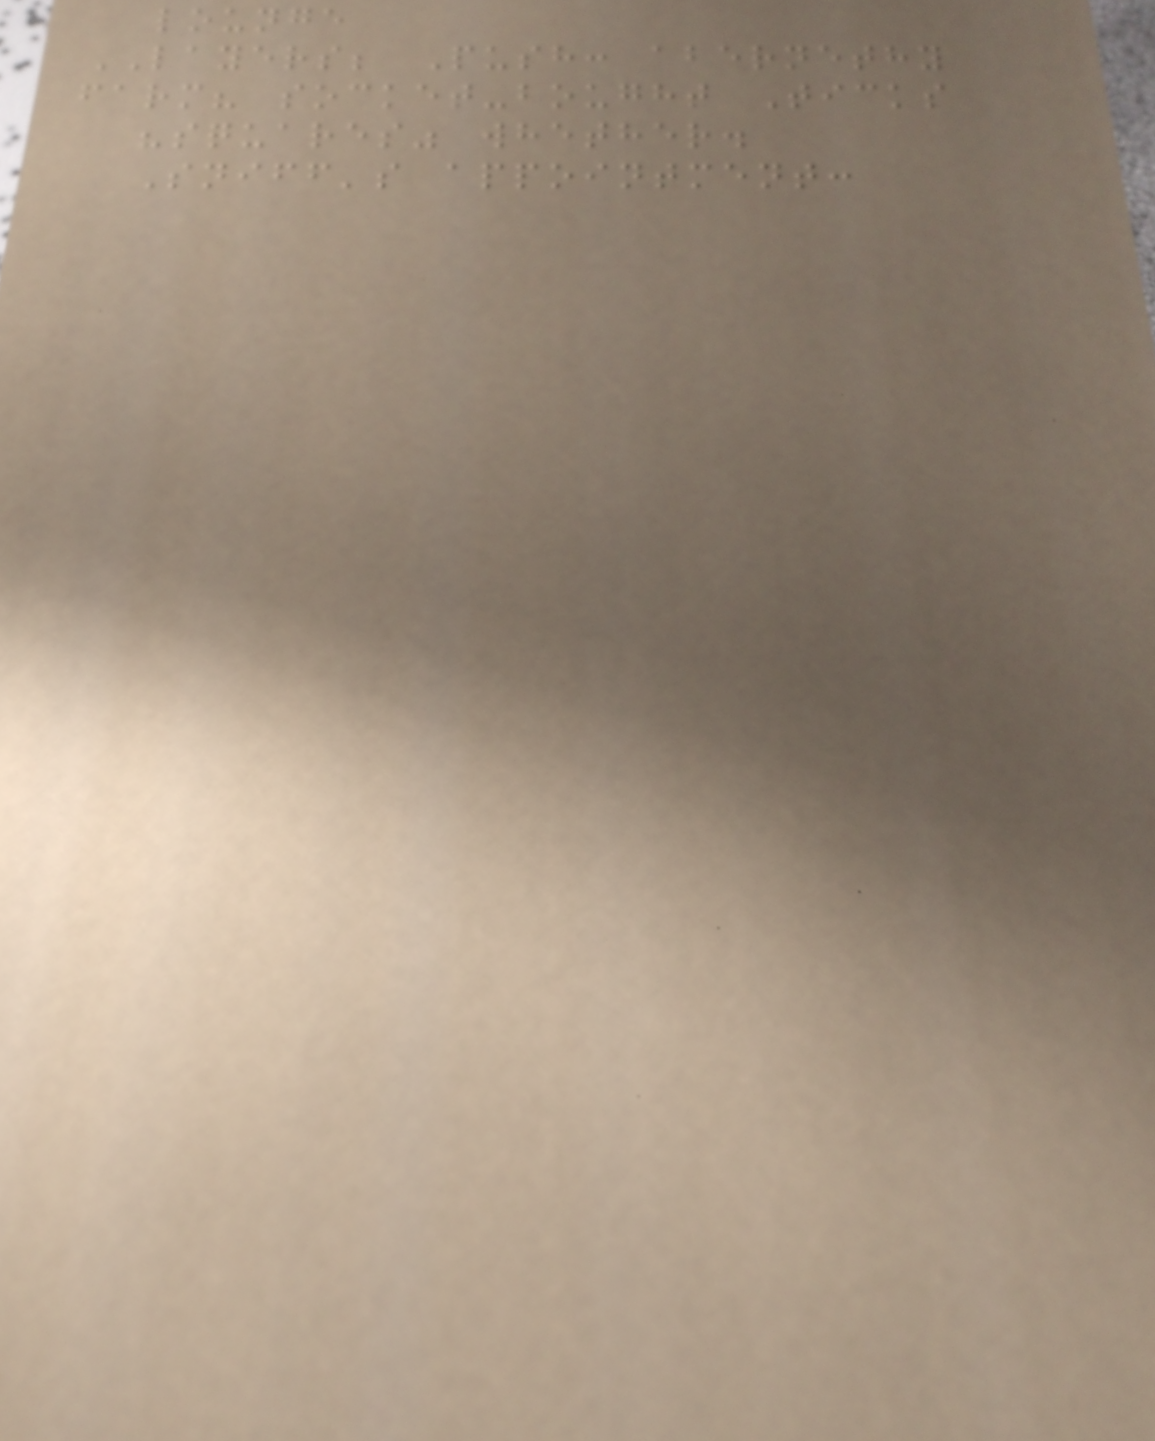lounge
LAYERS; Push: abernethy
farm? socket-bought Ticks
"squares" whether.
Sniff's appointment:
